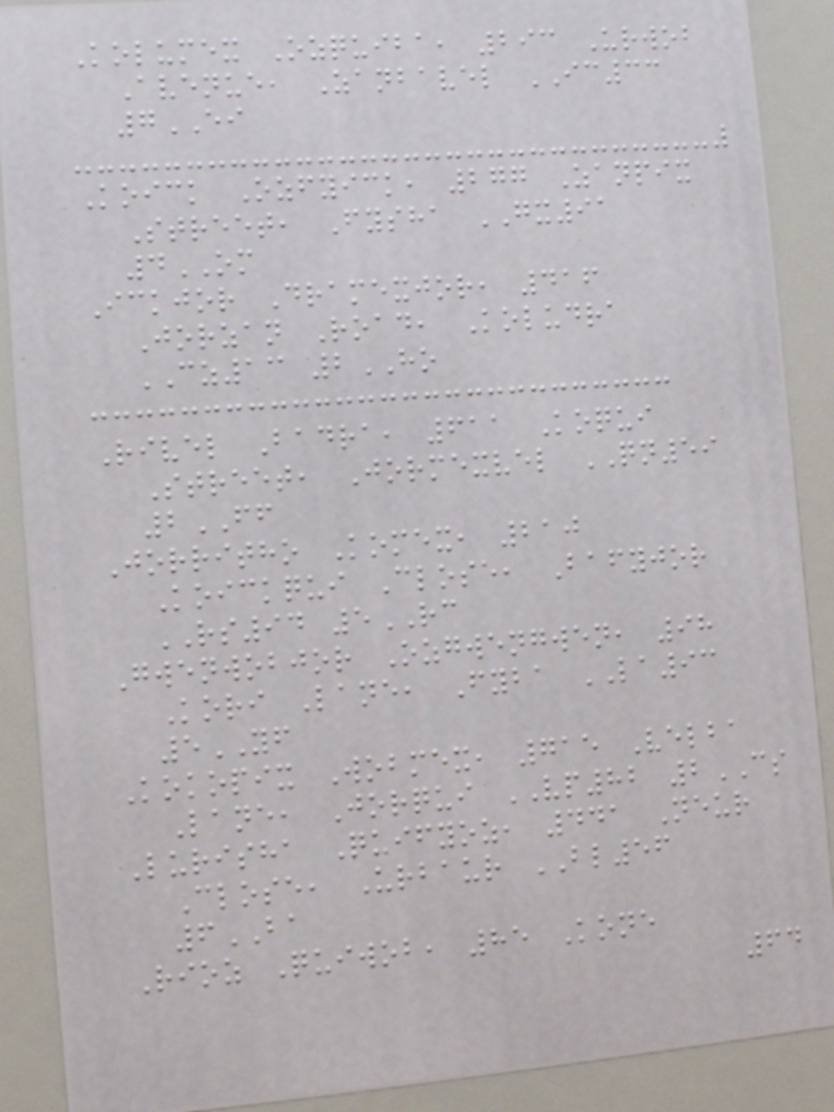Kolumex Ozquiba, 293 Urwob
Avenue, Zanbavel IC33
7EI
Koick Ozfyick, 277 Zanpix
Street, Fysha GX91
4OM
Ickjor Dramexjor, 416
Jorzan Road, Koludra
CZ13 2HO
Rivel Badra, 611 Koqui
Street, Jormexvel QN59
2FF
Jorritho Komex, 210
Koickqui Close, Bafyjor
RS94 5RC
Gwenwobjor Ozgwengwen, 98
Kori Lane, Fyba LA93
5YF
Kokopix Wobmex, 715 Velba
Lane, Jorqui VP82 2CS
Lurisha Quifyoz, 441 Neur
Close, Urbaur BL56
6BA
Rioz Quiwob, 85 Kone
64
